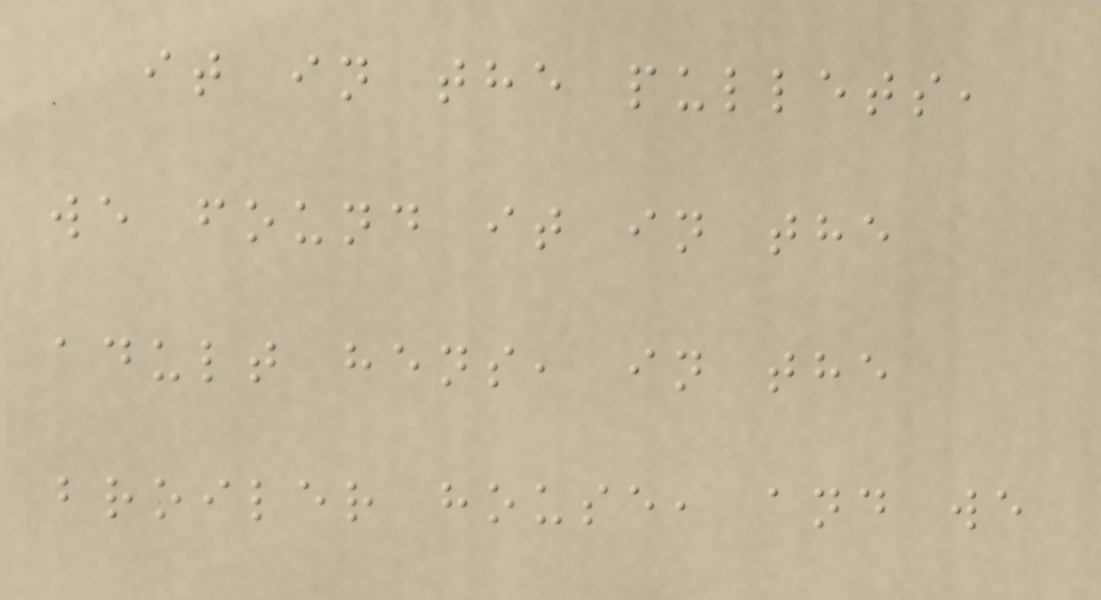it in the pullets,
we found it in the
adult hens, in the
broiler house, and we
